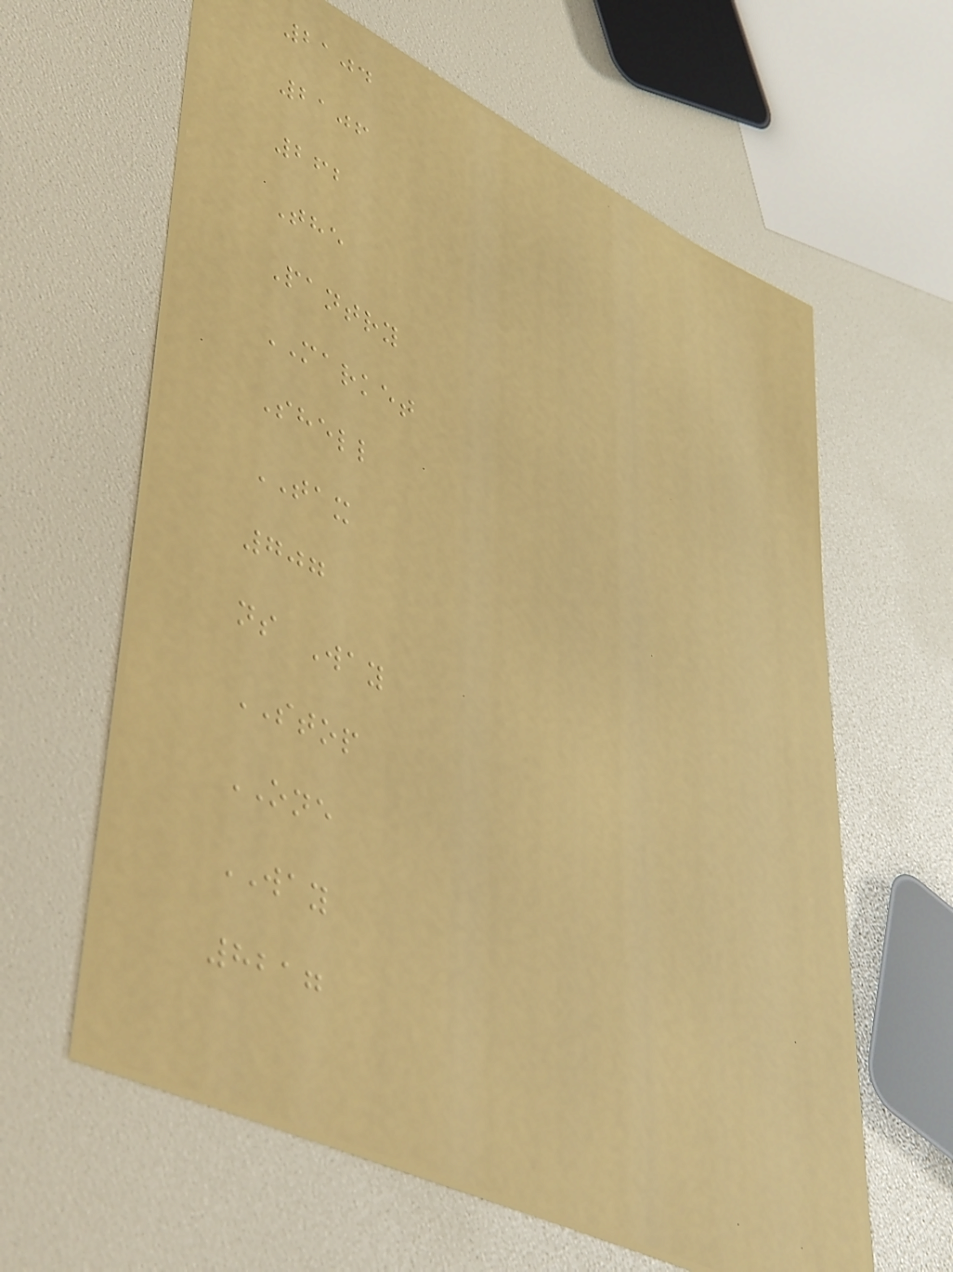2104
2106
262
The
Pantry
MARKET
Shell
TAX
707
ns Way
STOP
ONE
WAY
8217
